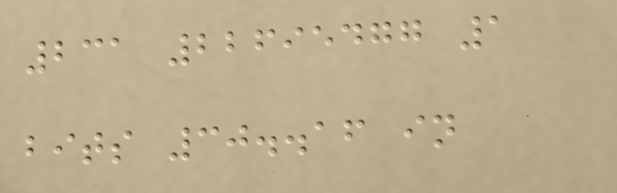231 22695477 1
bits 30..16 in
